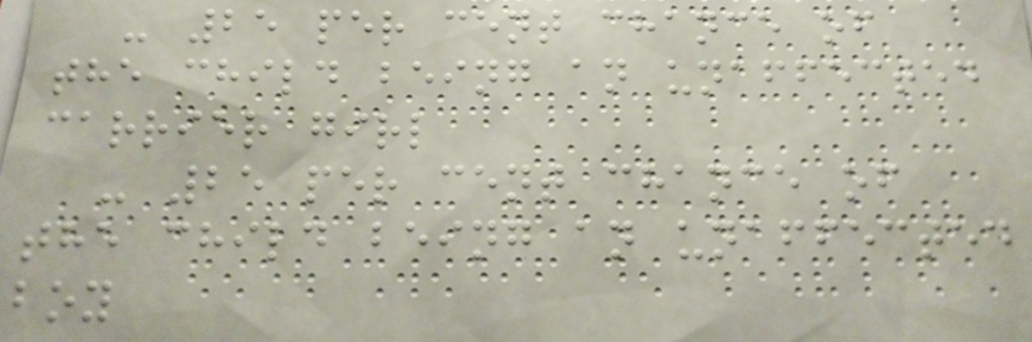- 25 per cent chance of
the child being an unaffected
carrier girl
- 25 per cent chance of
the child being an unaffected
boy
